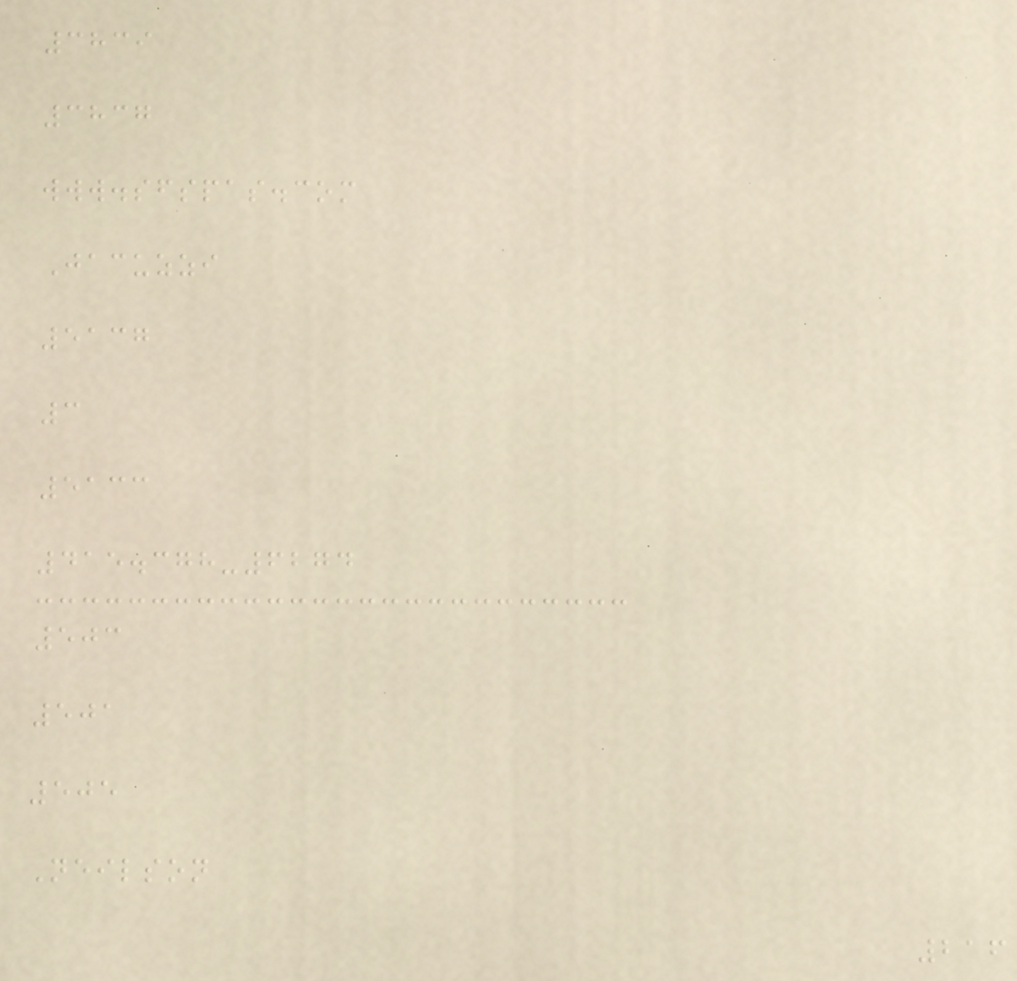3839
3837
www.sfspas.com
Jacuzzi
5137
3
5133
415.378-6274
503
501
505
Neilson
216
